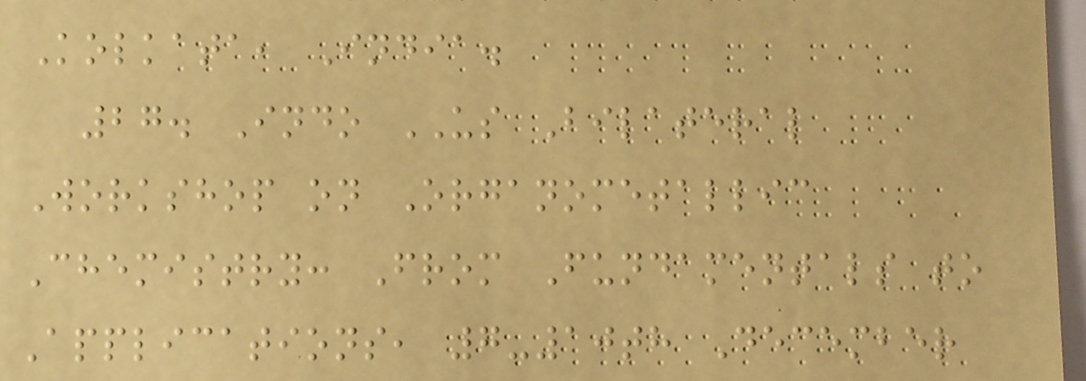Kolkata, India.
27. Indo US Bilateral
Workshop on Organometallic
Chemistry: From Fundamentals to
Applications, 7-10th December
